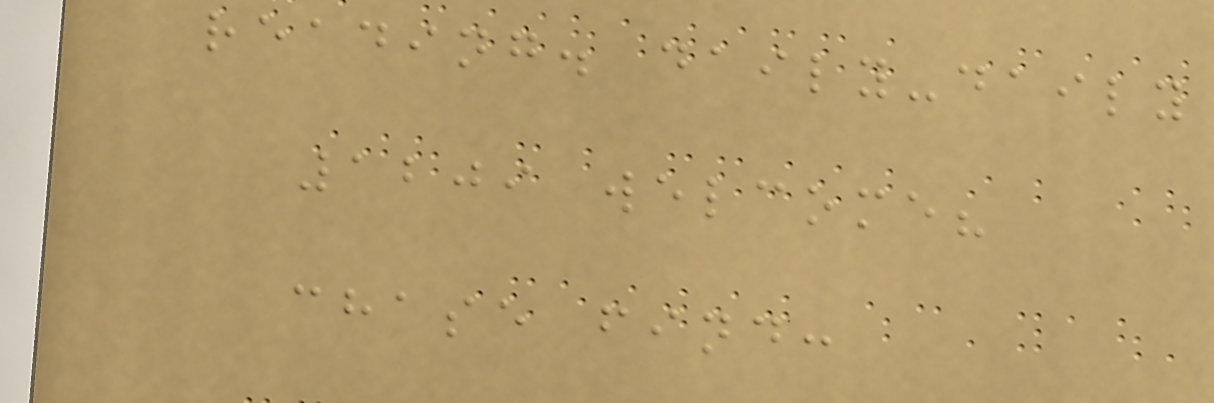reading. daily-daily
1209 welcome?
chase find:
